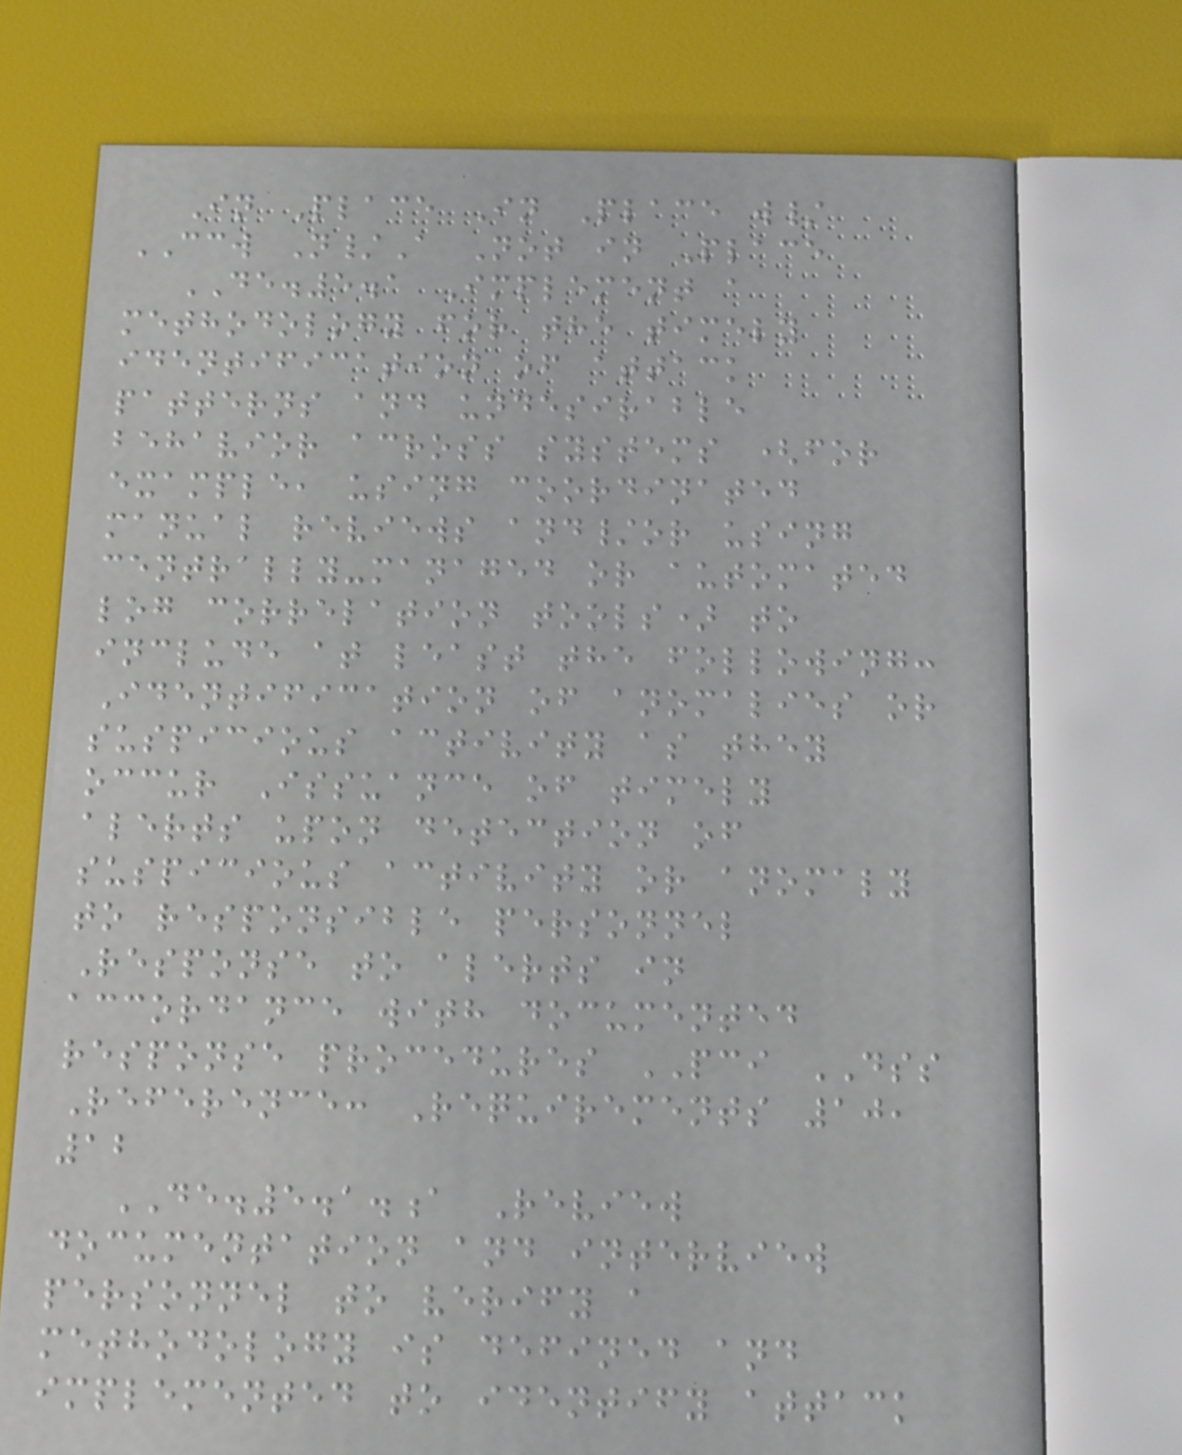In Place In Place w/
CCW N/A Not in Place
DE.5.1 Implement a
methodology for the timely
identification of attack
patterns and undesirable
behavior across systems (for
example, using coordinated
manual reviews and/or using
centrally-managed or automated
log correlation tools) to
include at least the following:
Identification of anomalies or
suspicious activity as they
occur Issuance of timely
alerts upon detection of
suspicious activity or anomaly
to responsible personnel
Response to alerts in
accordance with documented
response procedures PCI DSS
Reference: Requirements 10,
12
DE.5.1.a Review
documentation and interview
personnel to verify a
methodology is defined and
implemented to identify attack
